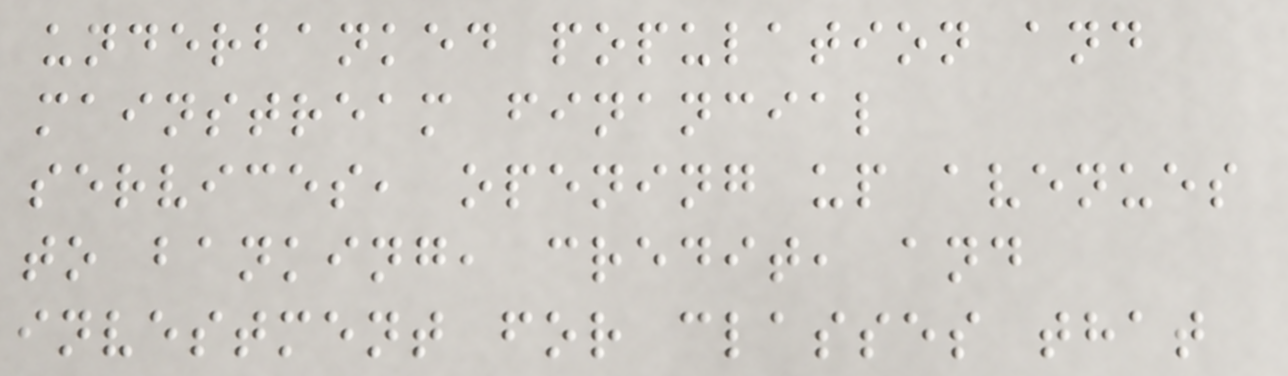underbanked population and
mainstream financial
services, opening up avenues
to banking, credit, and
investment for classes that
